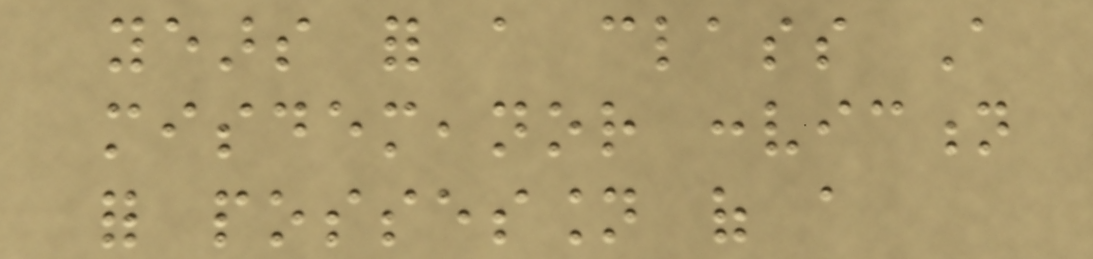years for a class A
misdemeanor conviction
for possession of a
